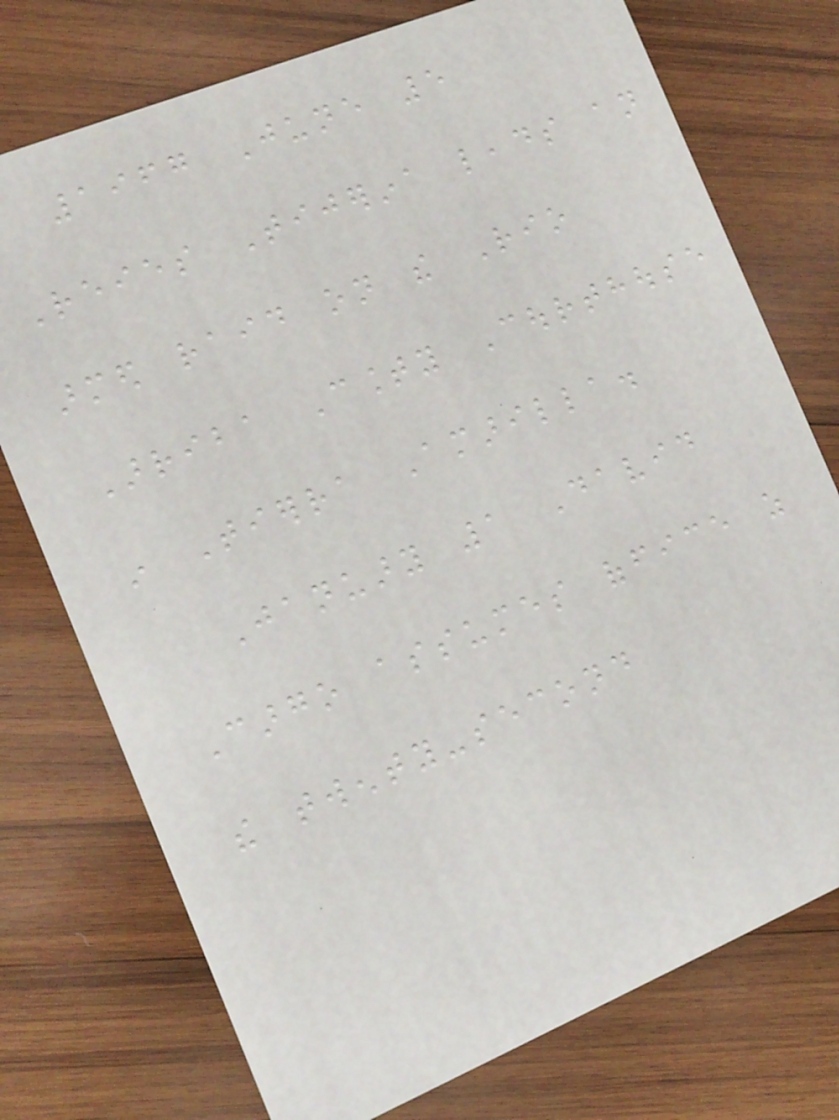1967 June 5
Reies Tijerina leads an
armed raid on the Rio
Arriba County Courthouse
in Tierra Amarilla.
January 1 David
Cargo assumes office as
the twenty-second
